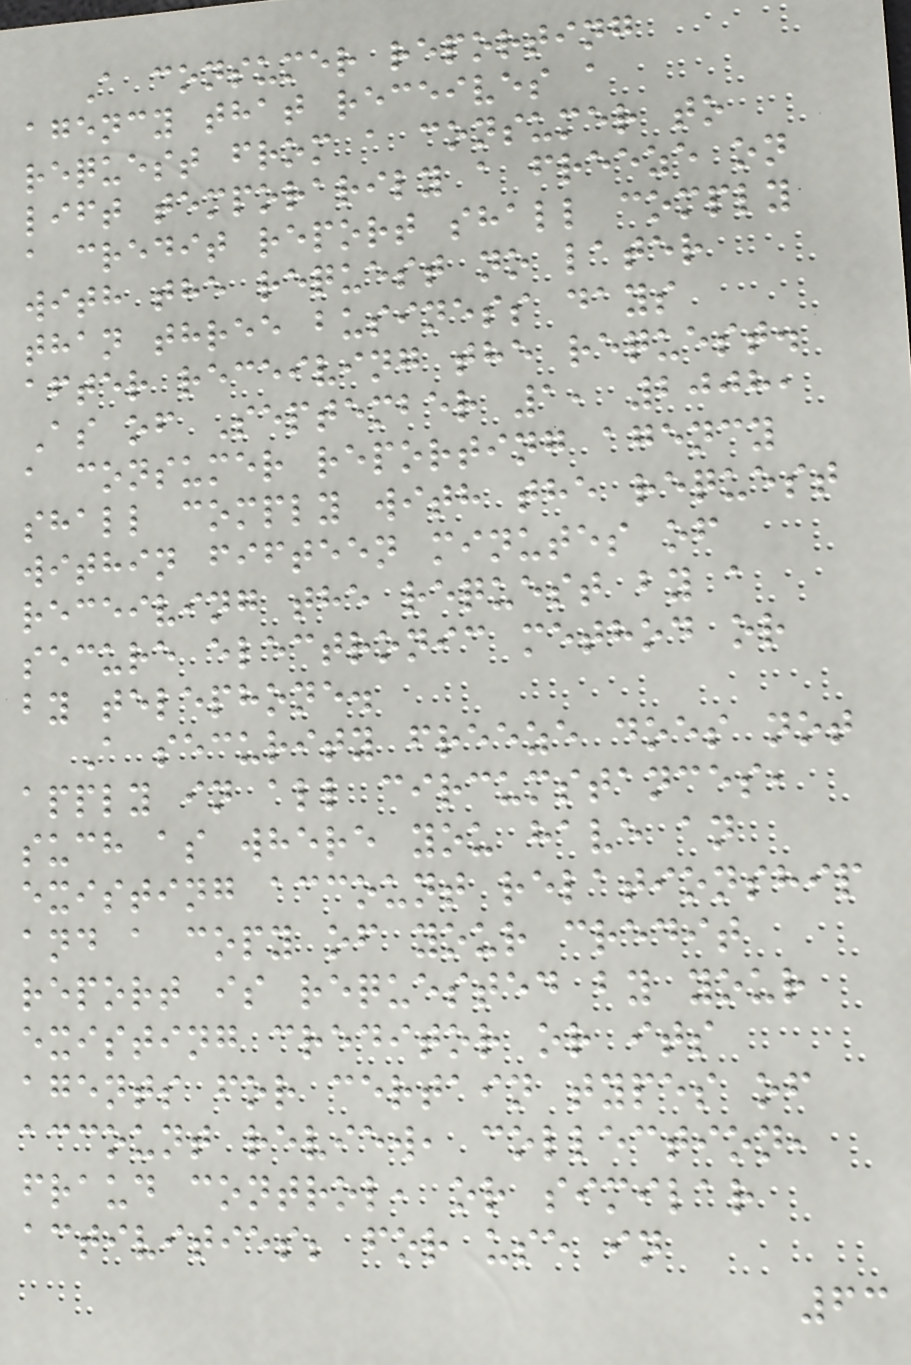A consumer reporting
agency that receives a
request from a consumer to
lift temporarily a freeze on
a credit report shall comply
with the request no later
than three business days
after receiving the request.
As of September 1, 2008,
a consumer reporting agency
shall comply with the request
within fifteen minutes of
receiving the request by a
secure electronic method or
by telephone.
A security freeze does not
apply in all circumstances,
such as where you have an
existing account relationship
and a copy of your credit
report is requested by your
existing creditor or its
agents for certain types of
account review, collection,
fraud control, or similar
activities; for use in
63
